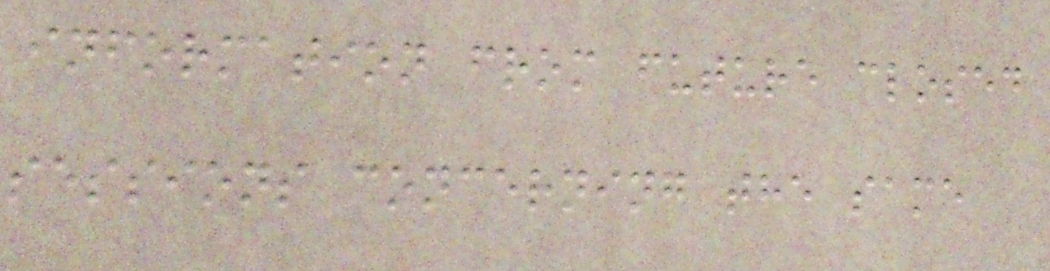information from future closed
sessions concerning the same
